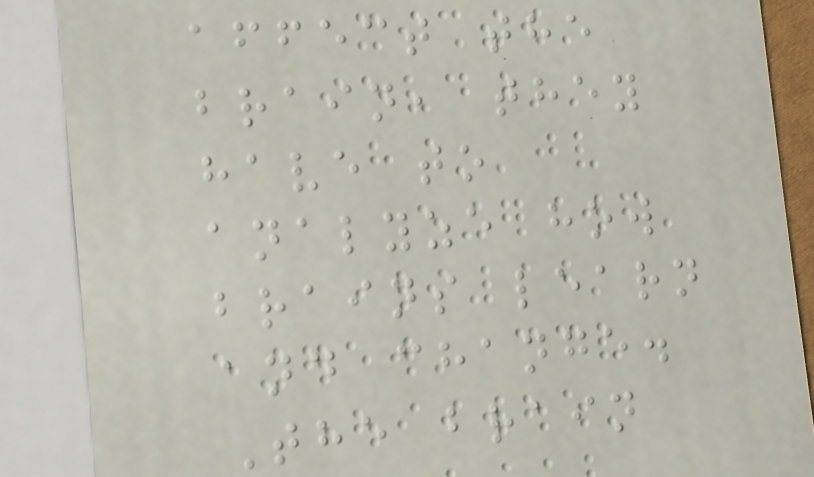affect the
brain, they
have to
analyze how
brains learn
and change.
The brain
